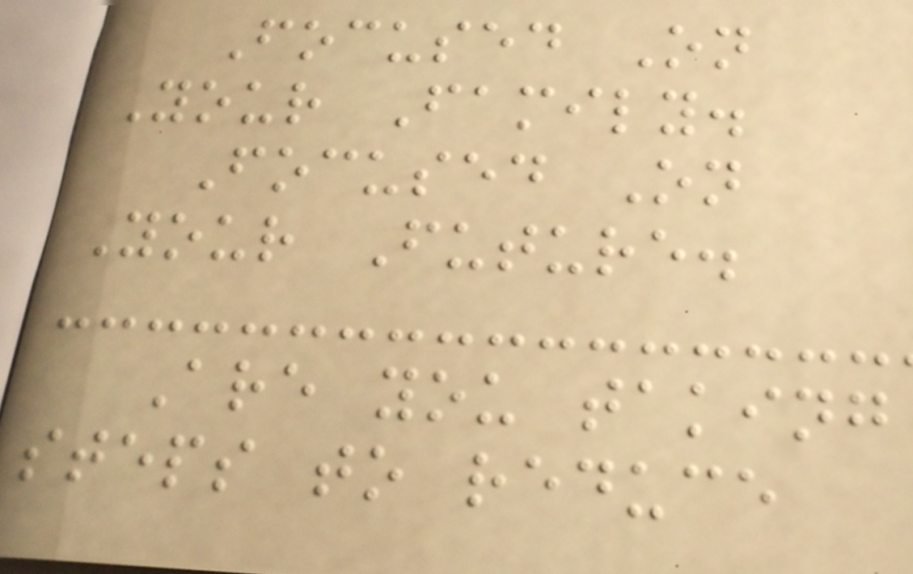Focused On
Your Family.
Focused On
Your Future.
Are you taking
steps to reduce
